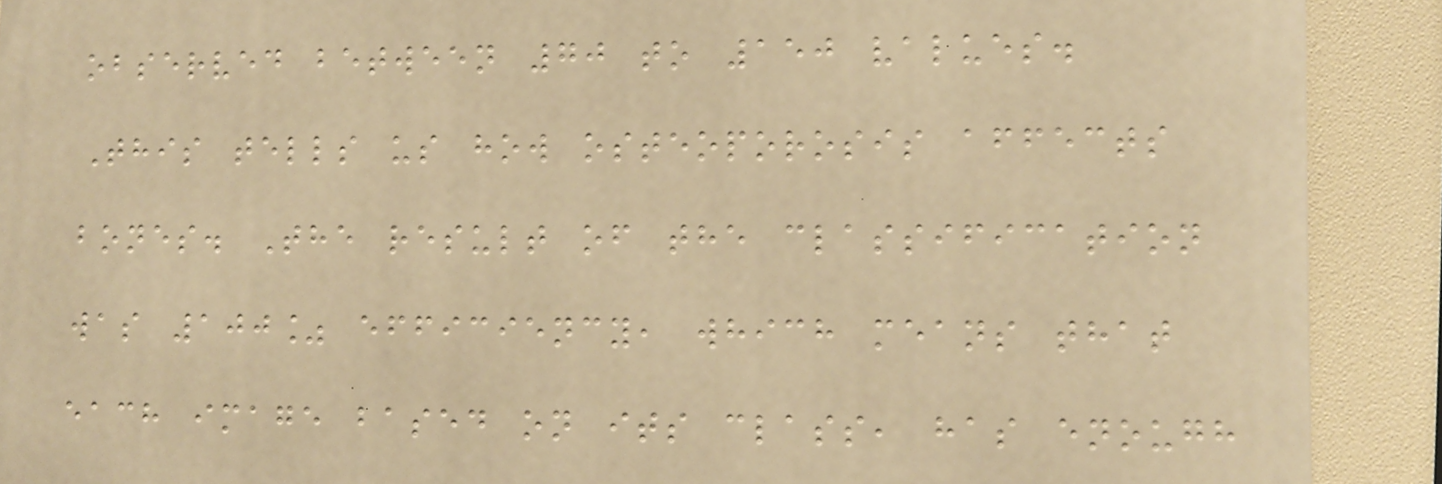observed between 70 to 150 values.
This tells us how osteoporosis affects
bones. The result of the classification
was 100% efficiency, which means that
each image based on its class, has enough
